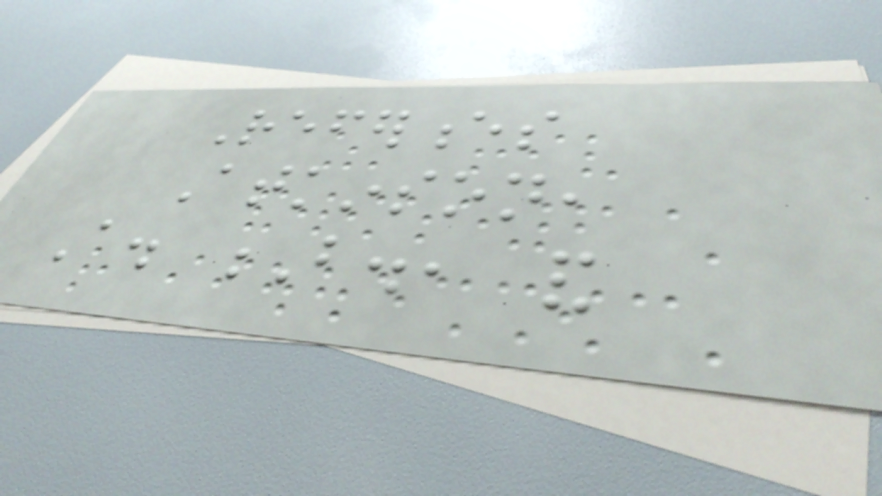References
Atkinson,
A. B., and
